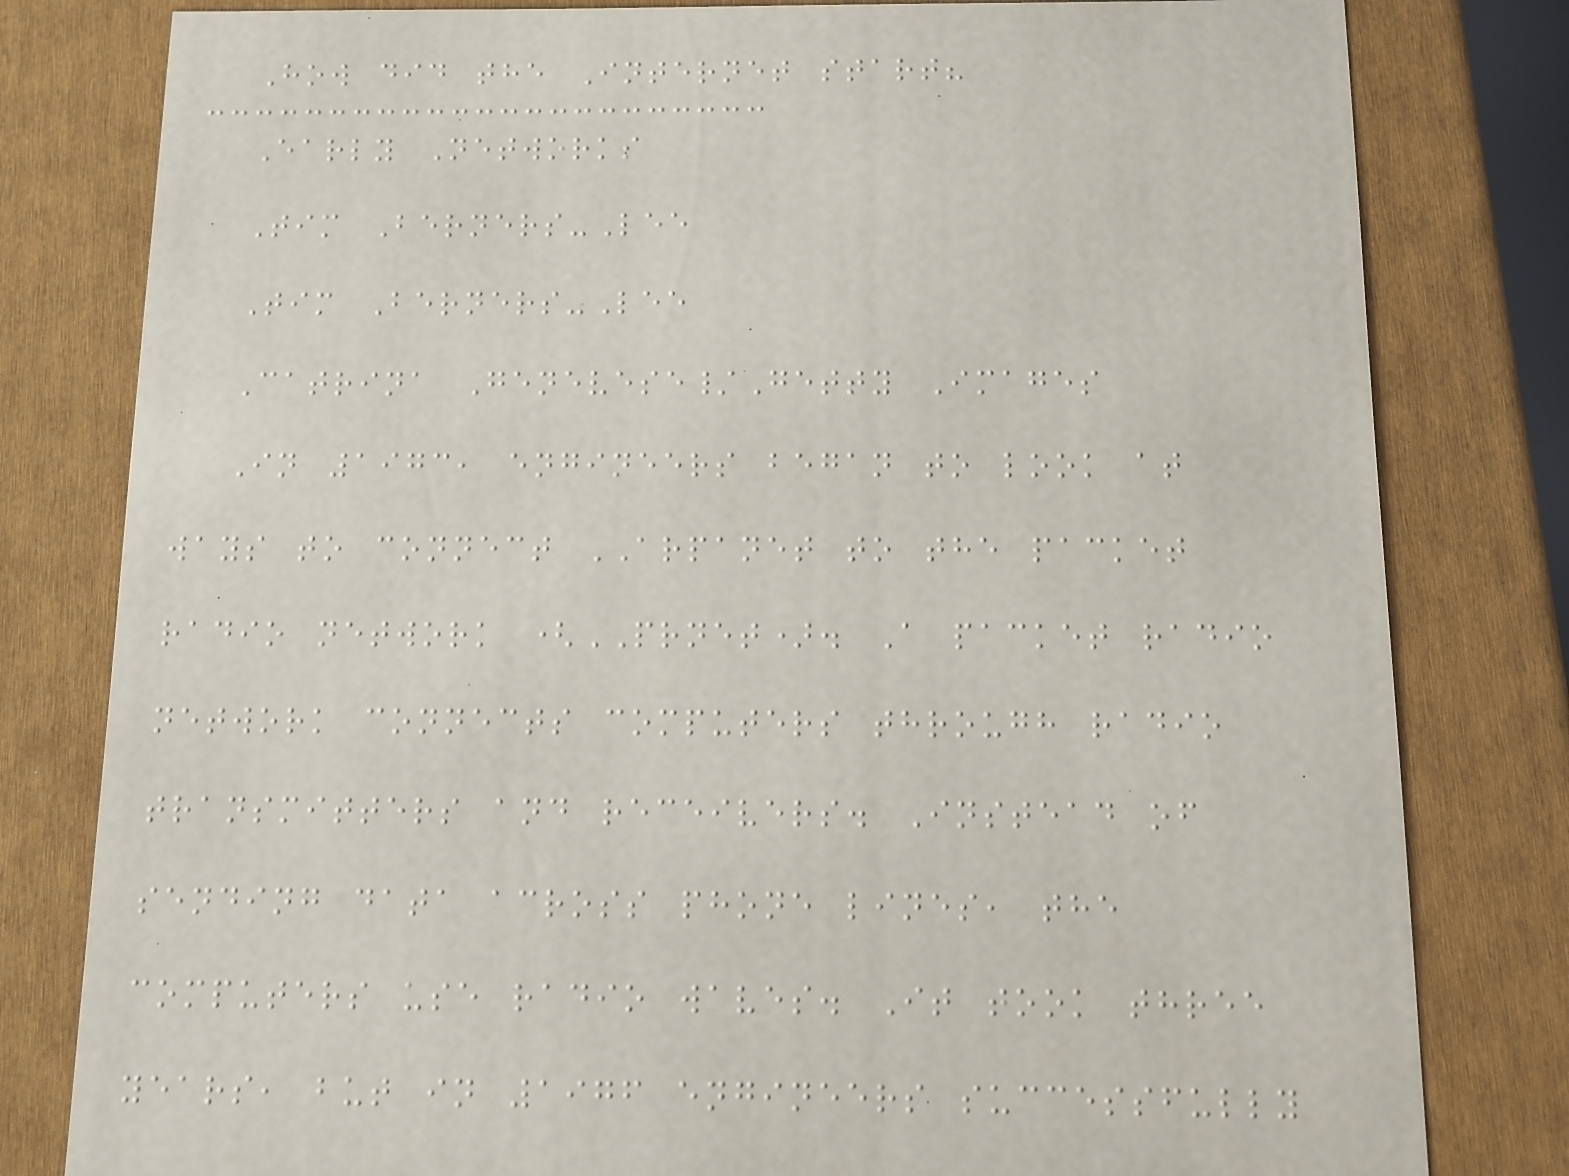How did the Internet start?
Early Networks
Tim Berners-Lee
Tim Berners-Lee
Catrina Genevese/Getty Images
In 1973, engineers began to look at
ways to connect ARPANET to the packet
radio network (PRNET). A packet radio
network connects computers through radio
transmitters and receivers. Instead of
sending data across phone lines, the
computers use radio waves. It took three
years, but in 1976 engineers successfully
